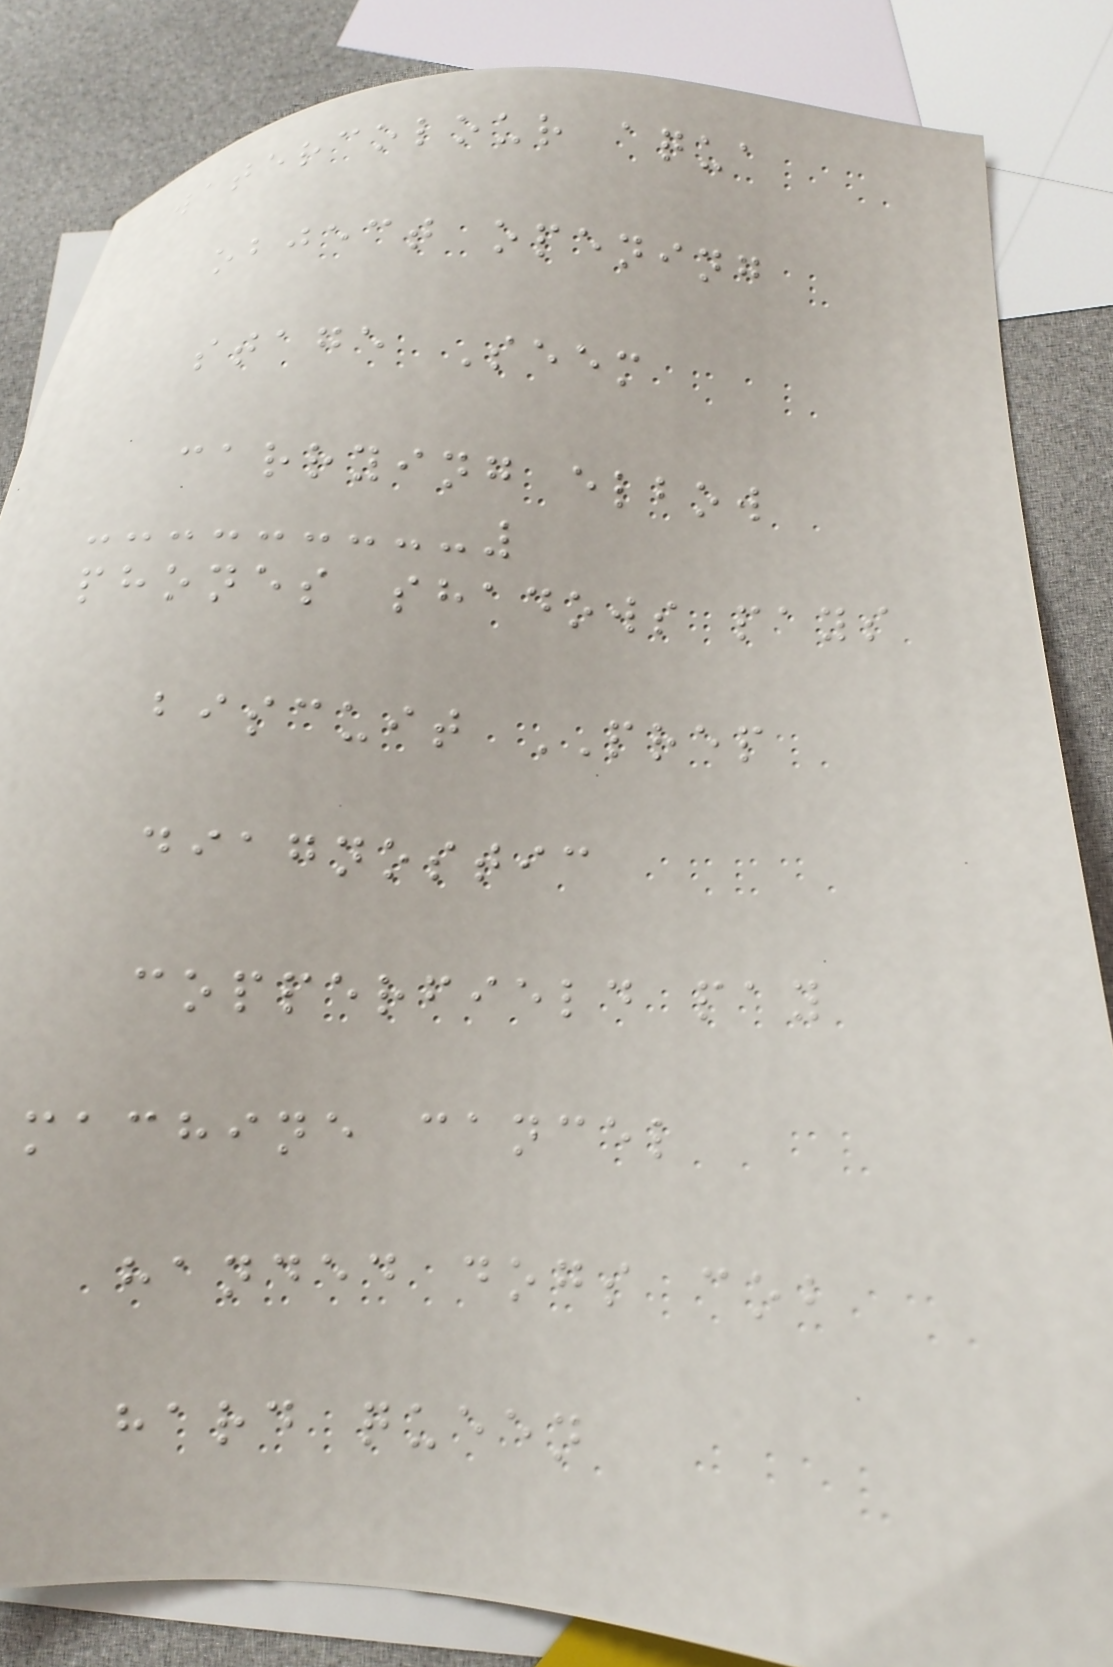watercolour aqua
object opening
stage Seem
carrying elbow
phones shadows pays
biscuit PREP
diagnostic
copperfield pay
machine cancel
handed dogs cob
hard queen
